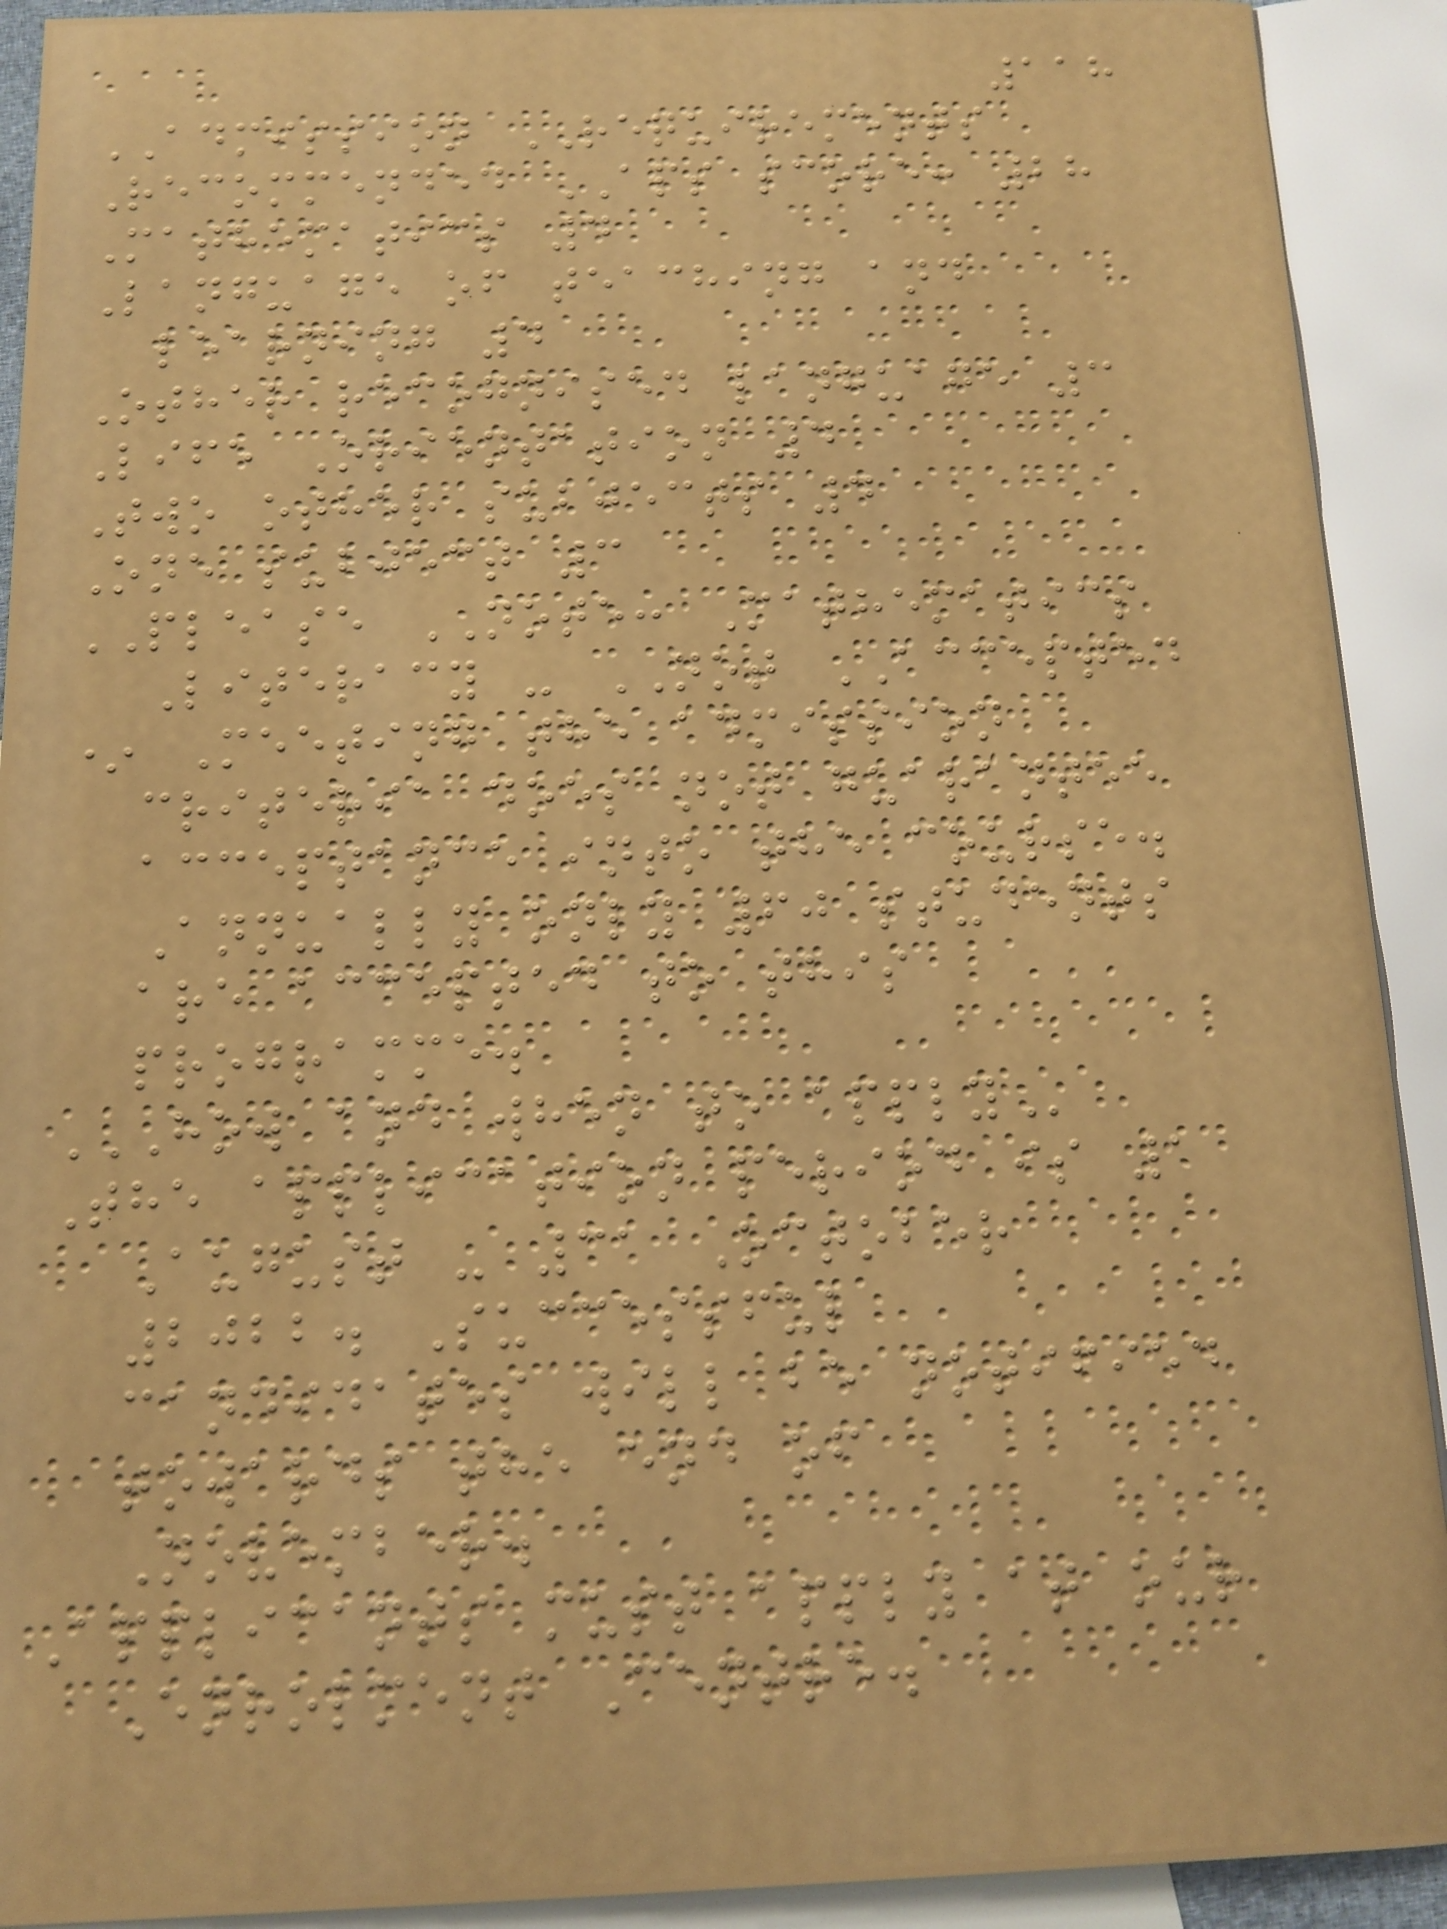118
ADMISSION REQUIREMENTS
Recommended APS score: 28
Mathematics 4
Language of teaching and
learning 4
Other recognised language 3
Life Orientation 4
Two other subjects 4
One subject 3
PLEASE NOTE: Mathematics
Literacy - NOT ACCEPTED
* Meeting the admission
criteria does not guarantee
acceptance into the course.
Annually only 60 students
are accepted to this
programme.
HOW AND WHEN TO APPLY
The application period is 1
August - 31 October
2022. Successful
candidates will be notified
towards the end of
November.
Applicants must apply at our
Enrolment Centre.
